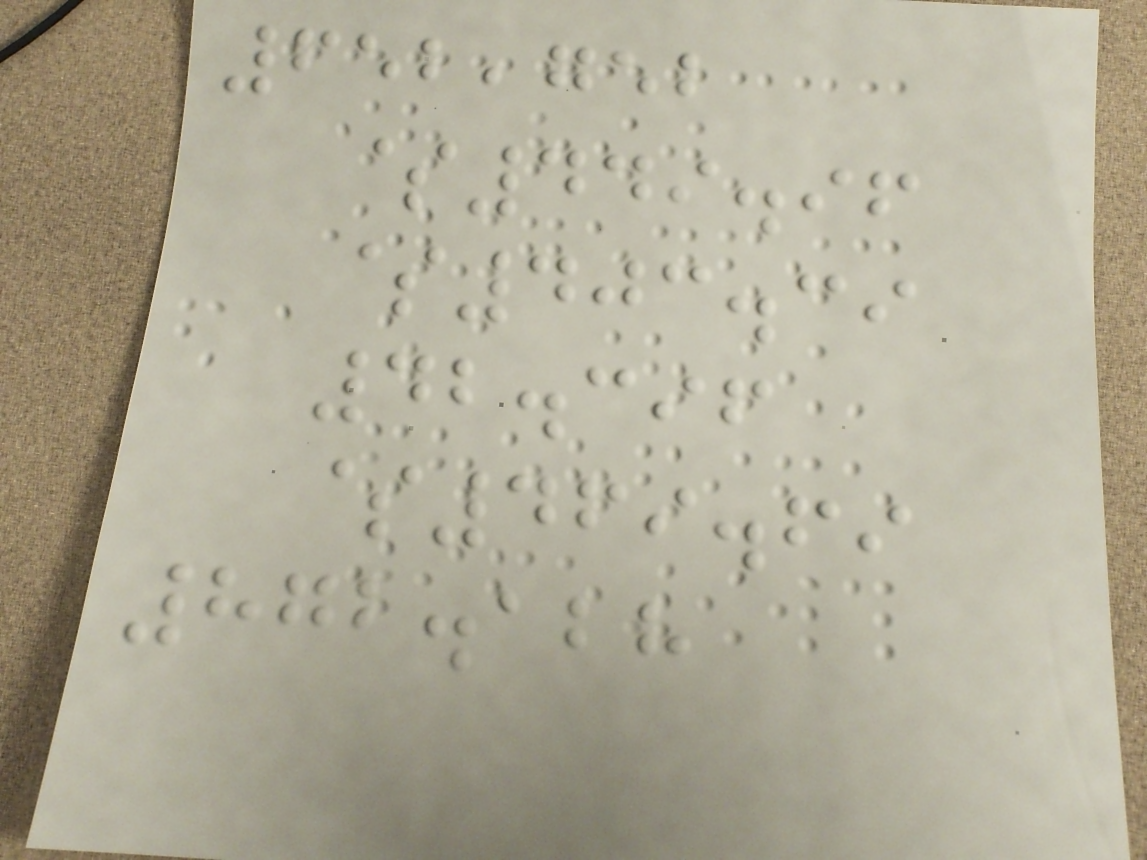652,752
$449.96
$403.39
42.396
$469.69
872.128
